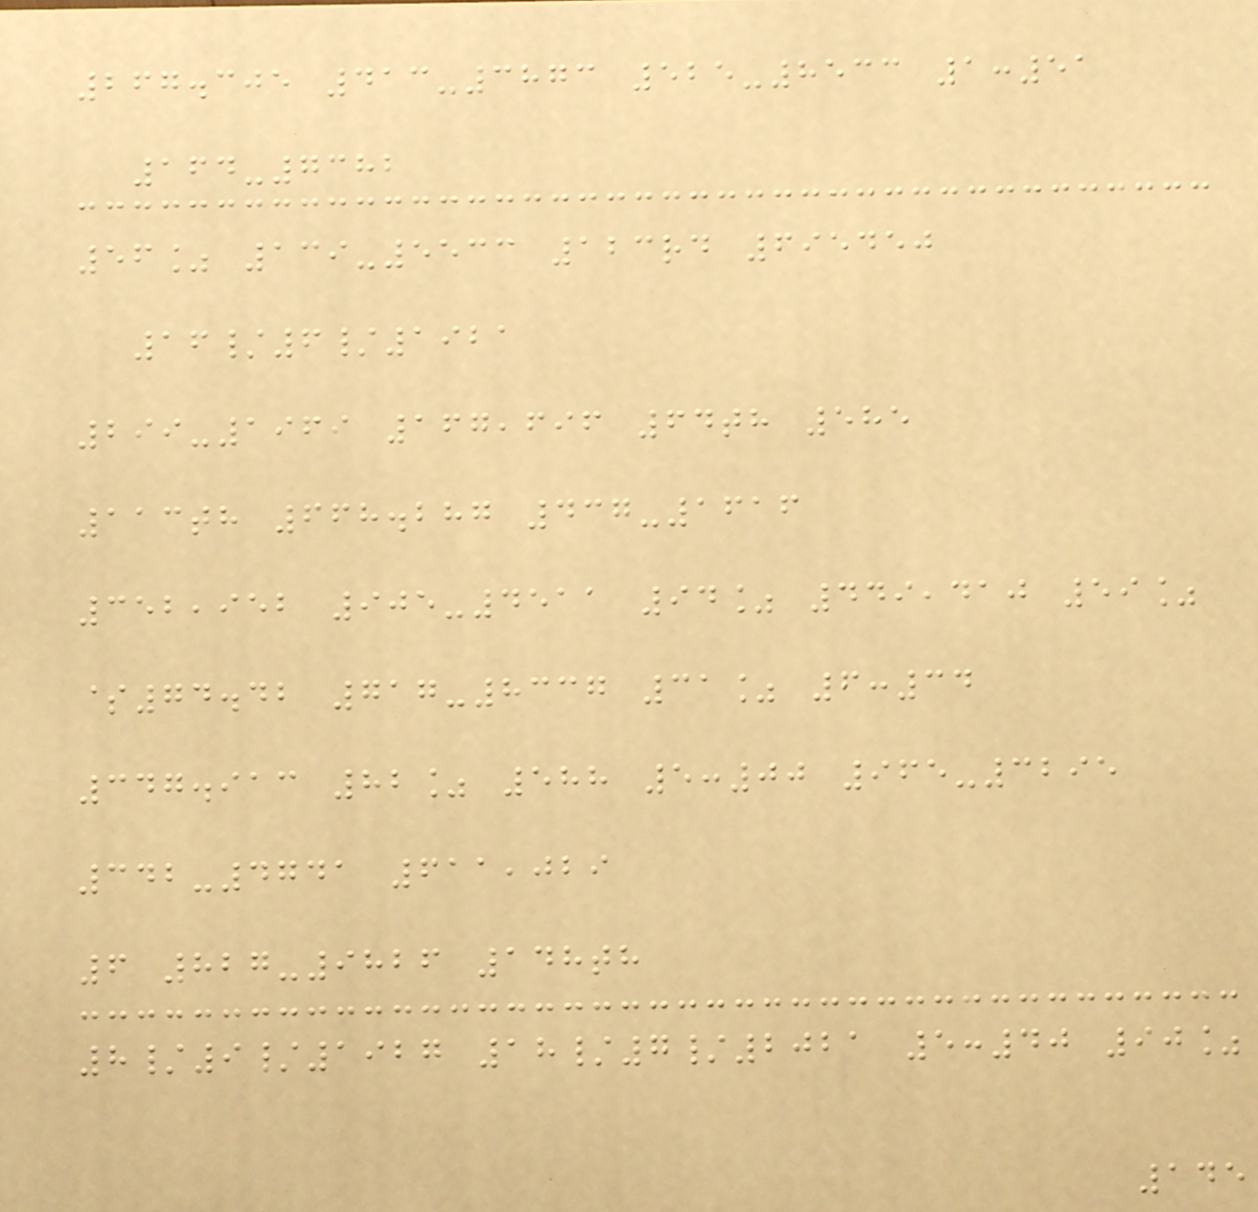267.305 413-3873 525-8533 1:51
164-7382
56% 139-5533 123rd 695450
16/6/1921
299-1969 167,696 64th 585
113th 668.287 437-1616
352,952 905-4511 94% 449,410 59%
$74.42 717-8337 31% 6:34
347.913 82% 588 5:00 965-3295
342-4741 611,029
6 827-9826 148th
8/9/1927 18/7/2021 5:40 90%
145
